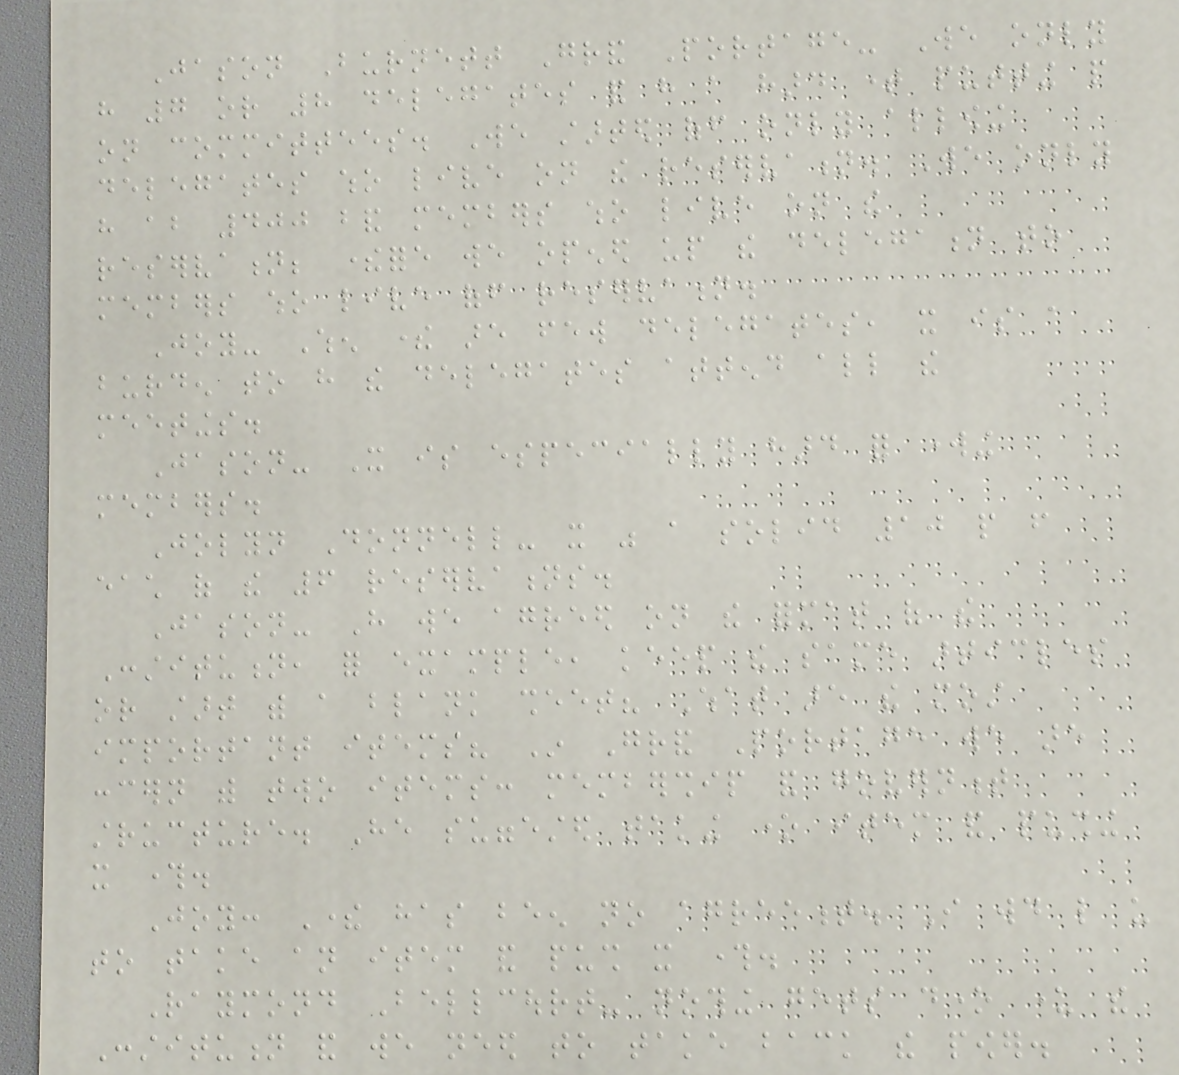Jason Burnett Grand Portage- We only
have 7 or 8 delegates and have a hard time putting people
on committees. We started off only allowing
delegates who live on the reservation. We only
have about 400 band members who live on the
reservation; therefore we opened up the delegation to
members who live off reservation.
Joy- When there are few delegates, it is a
burden to have the delegates attend all the
meetings.
Jason- It is especially hard for working
members.
Jolyn Donnell- it was a solid 10 people from
each of the 6 reservations.
Jason- Have we agreed on the format of the
Constitution, for example, keep the same articles
or start with a blank sheet? What are the most
important items? In Grand Portage we are
concern with two items: membership and government
structure. He suggested taking one item and pushing
it through.
Joy: There has been no agreement. I would like us
to take an item and push it through.
Raymond Bellcourt- nothing gets done under the
Constitution and we need to take back the power.
